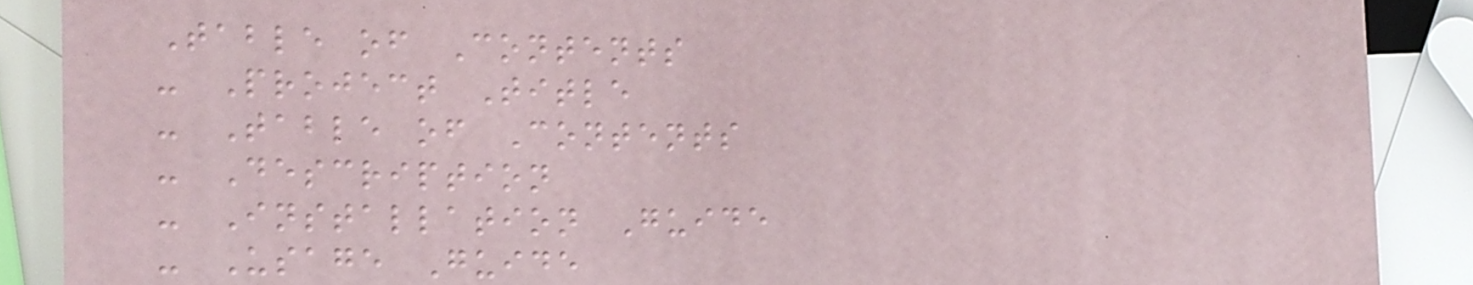Table of Contents
- Project Title
- Table of Contents
- Description
- Installation Guide
- Usage Guide
